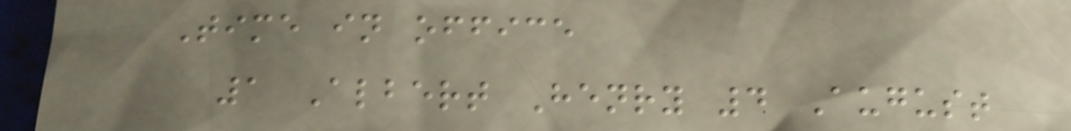Time in office
1 Albert Henry 4 August
